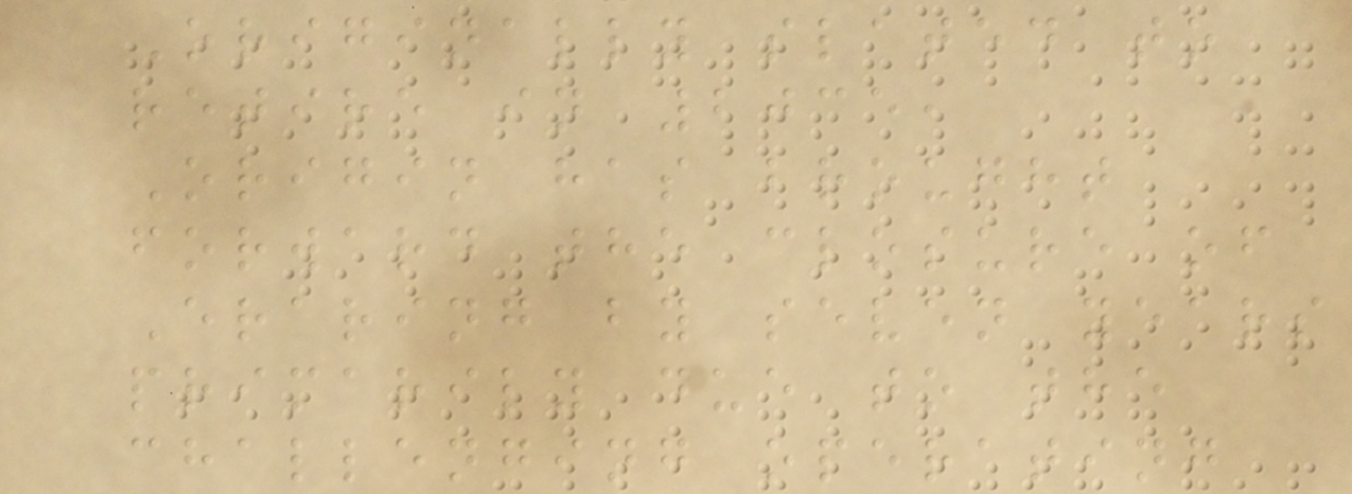Originally slated to
retire in 2035,
Origin has brought
forward the closure of
Eraring by seven years
primarily due to the
challenging operating
